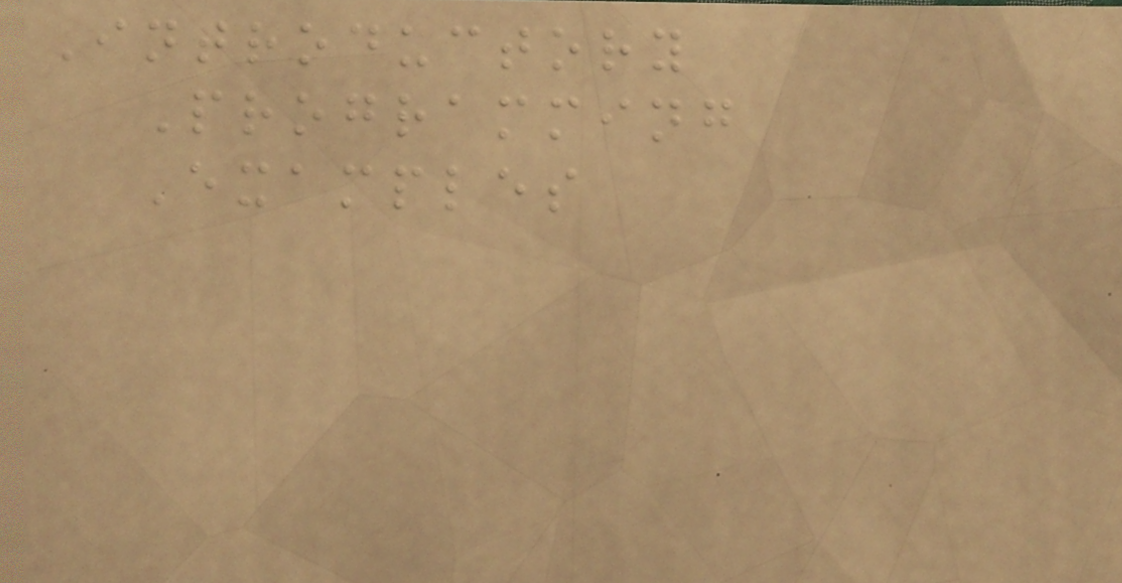Introductory
Programming
Examples
